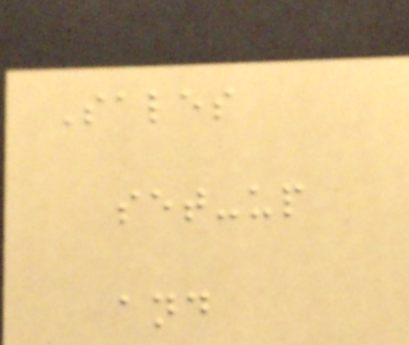Sales
set-up
and
